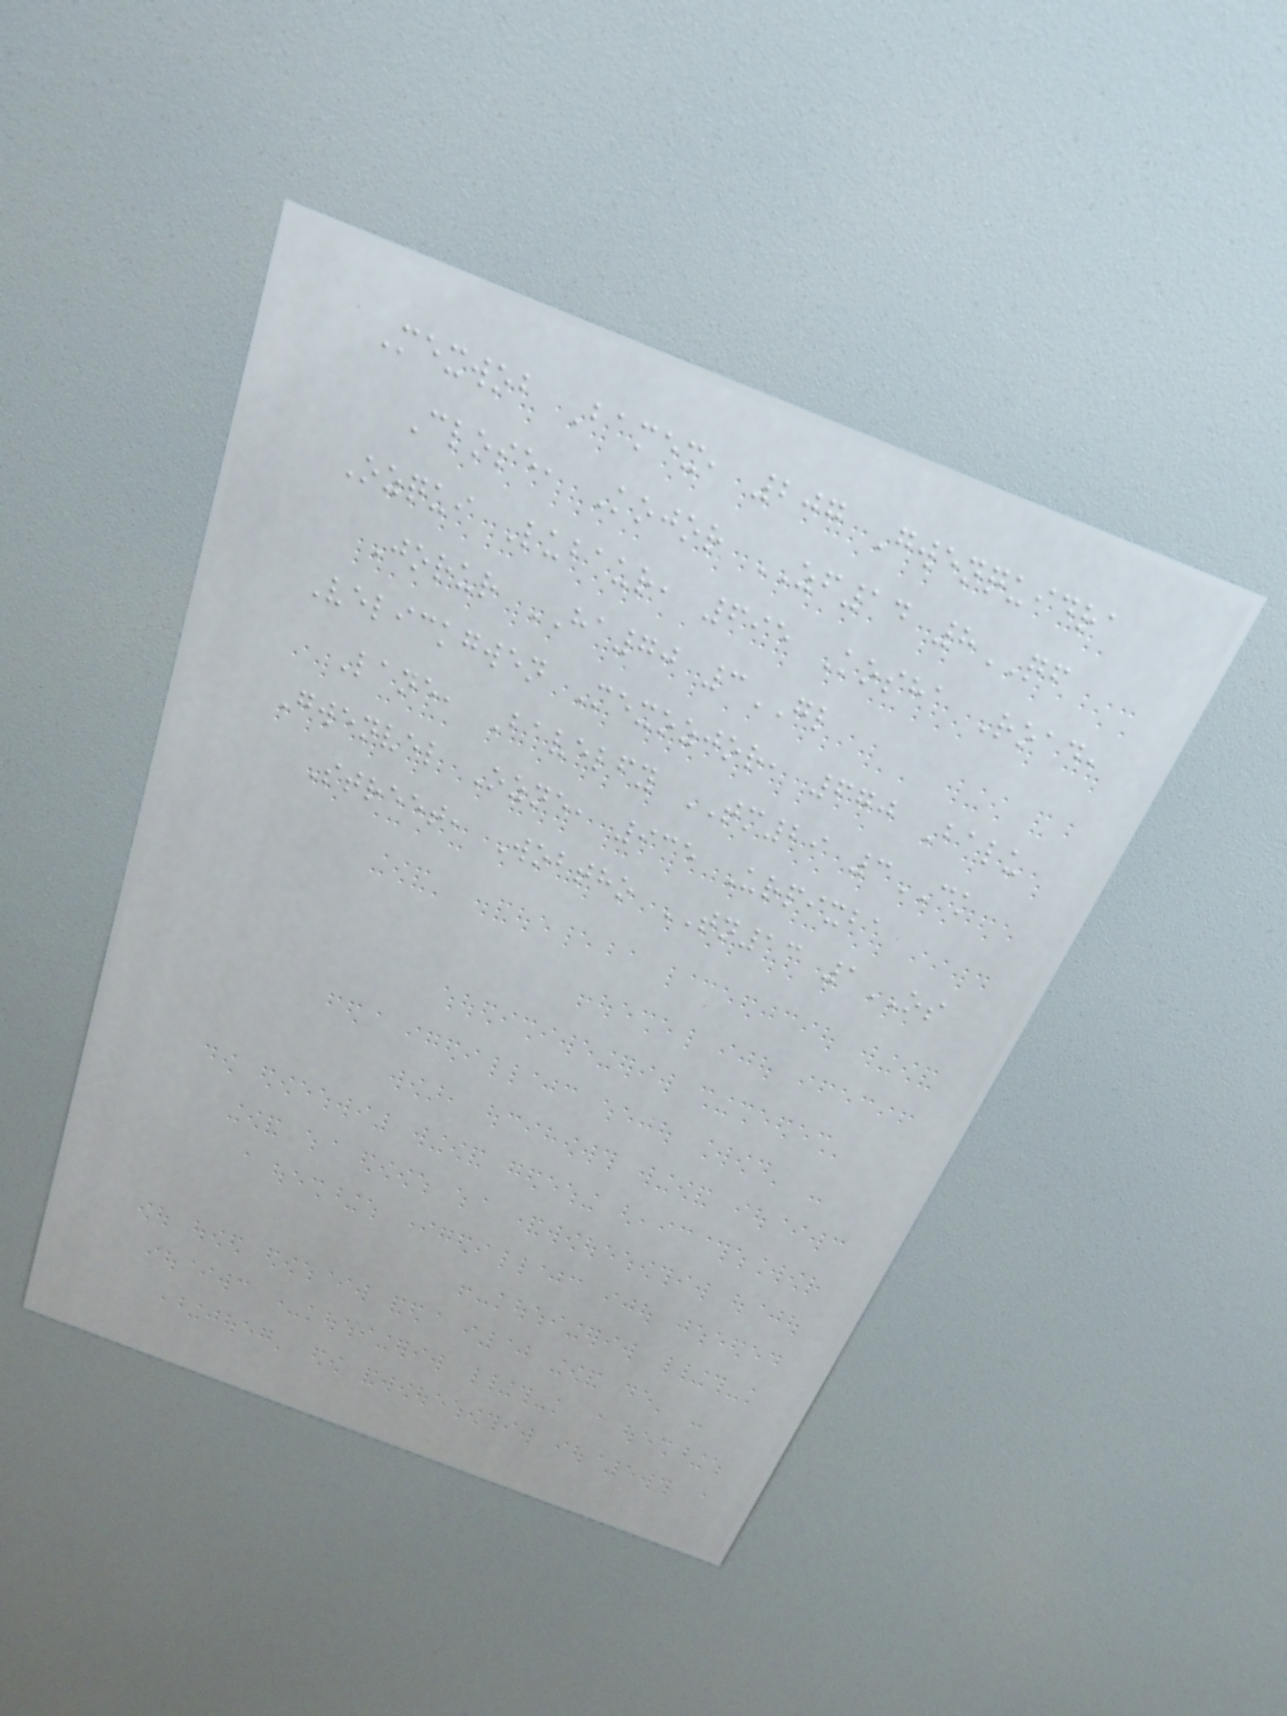Mexwob Bamex, 207 Gwenquidra
Close, Kojor ZF14 8QF
Ozqui Lubaur, 695 Kosha Road,
Jorur HA70 3GL
Velickgwen Mexozjor, 670 Balu
Lane, Bavelfy TM29 3CK
Gwenvel Ozne, 935 Urpixba
Street, Wobtho TN13 1OS
